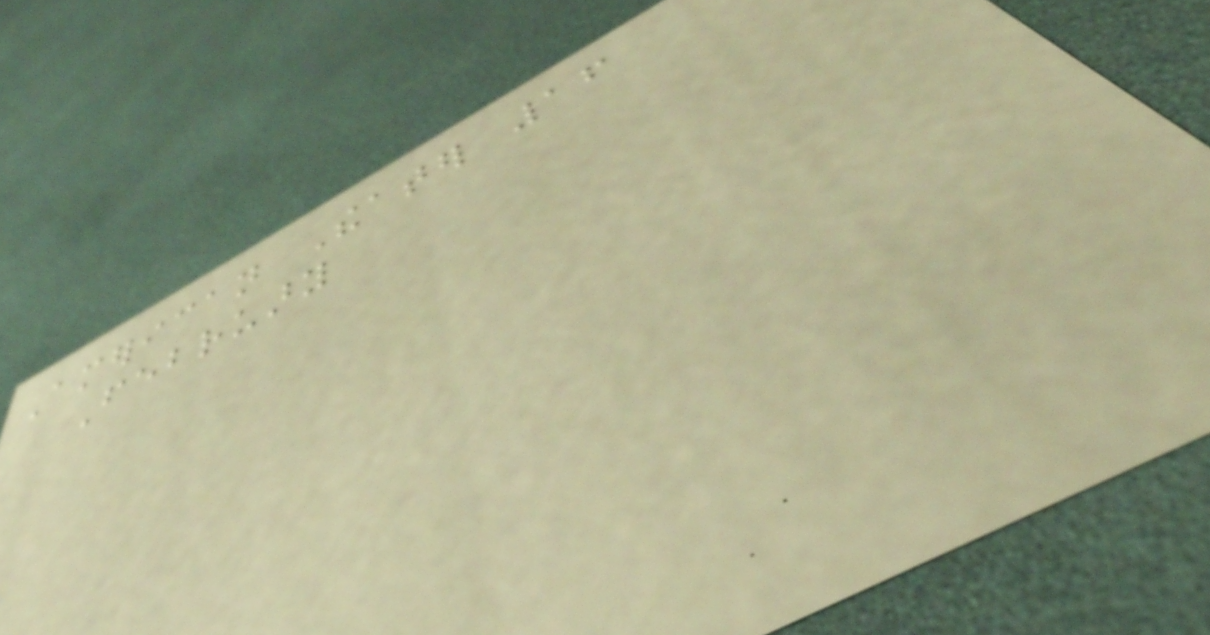American Theater 16
February
